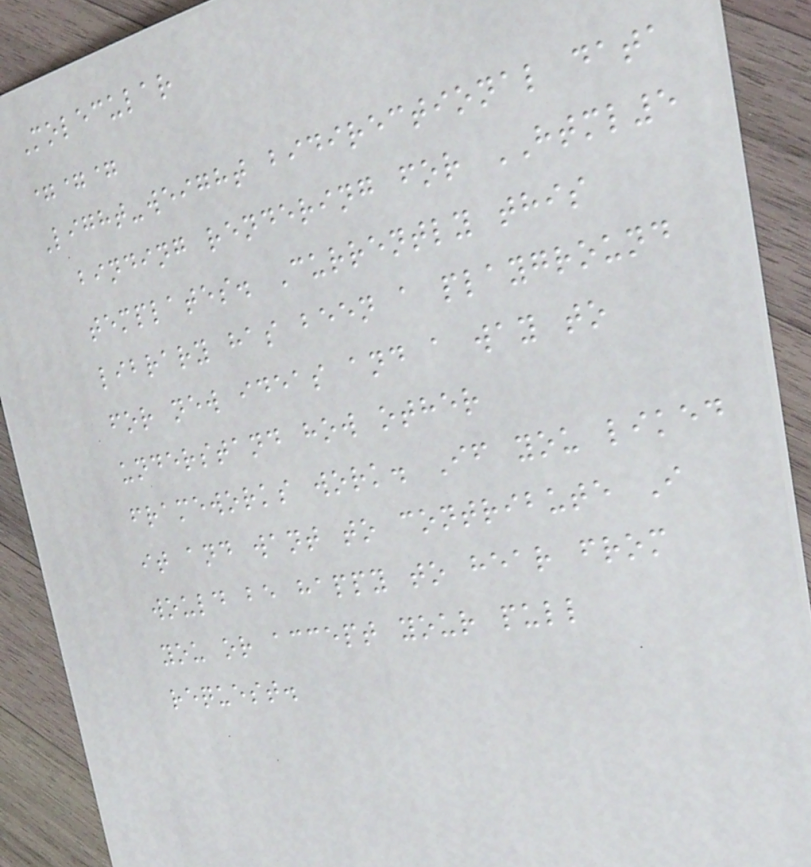Molecular
===
Light-weight bidirectional data
binding rendering for HTML5
templates. Currently this
library has been a playground
for new ideas and a way to
understand how other
frameworks work. If you liked
it and want to contribute I
would be happy to hear from
you or accept your pull
request.
